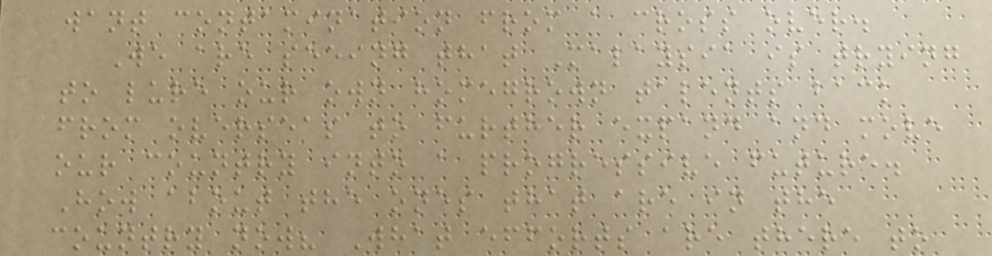want contamination from a cross over.
We are seeing that Malaysia is trying
to lure our own homegrown talents back
from overseas to further expand and move
our country into a progressive future.
How about the ones that are in the
country now? What efforts are there to
